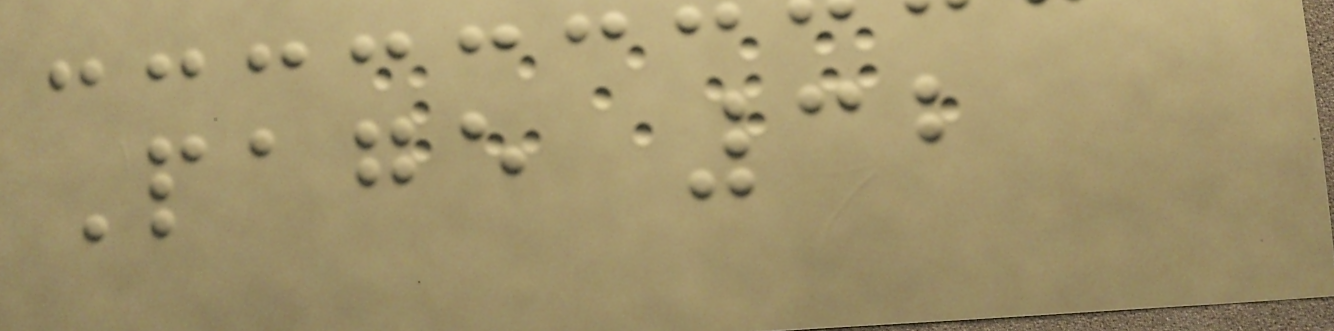Page 32
